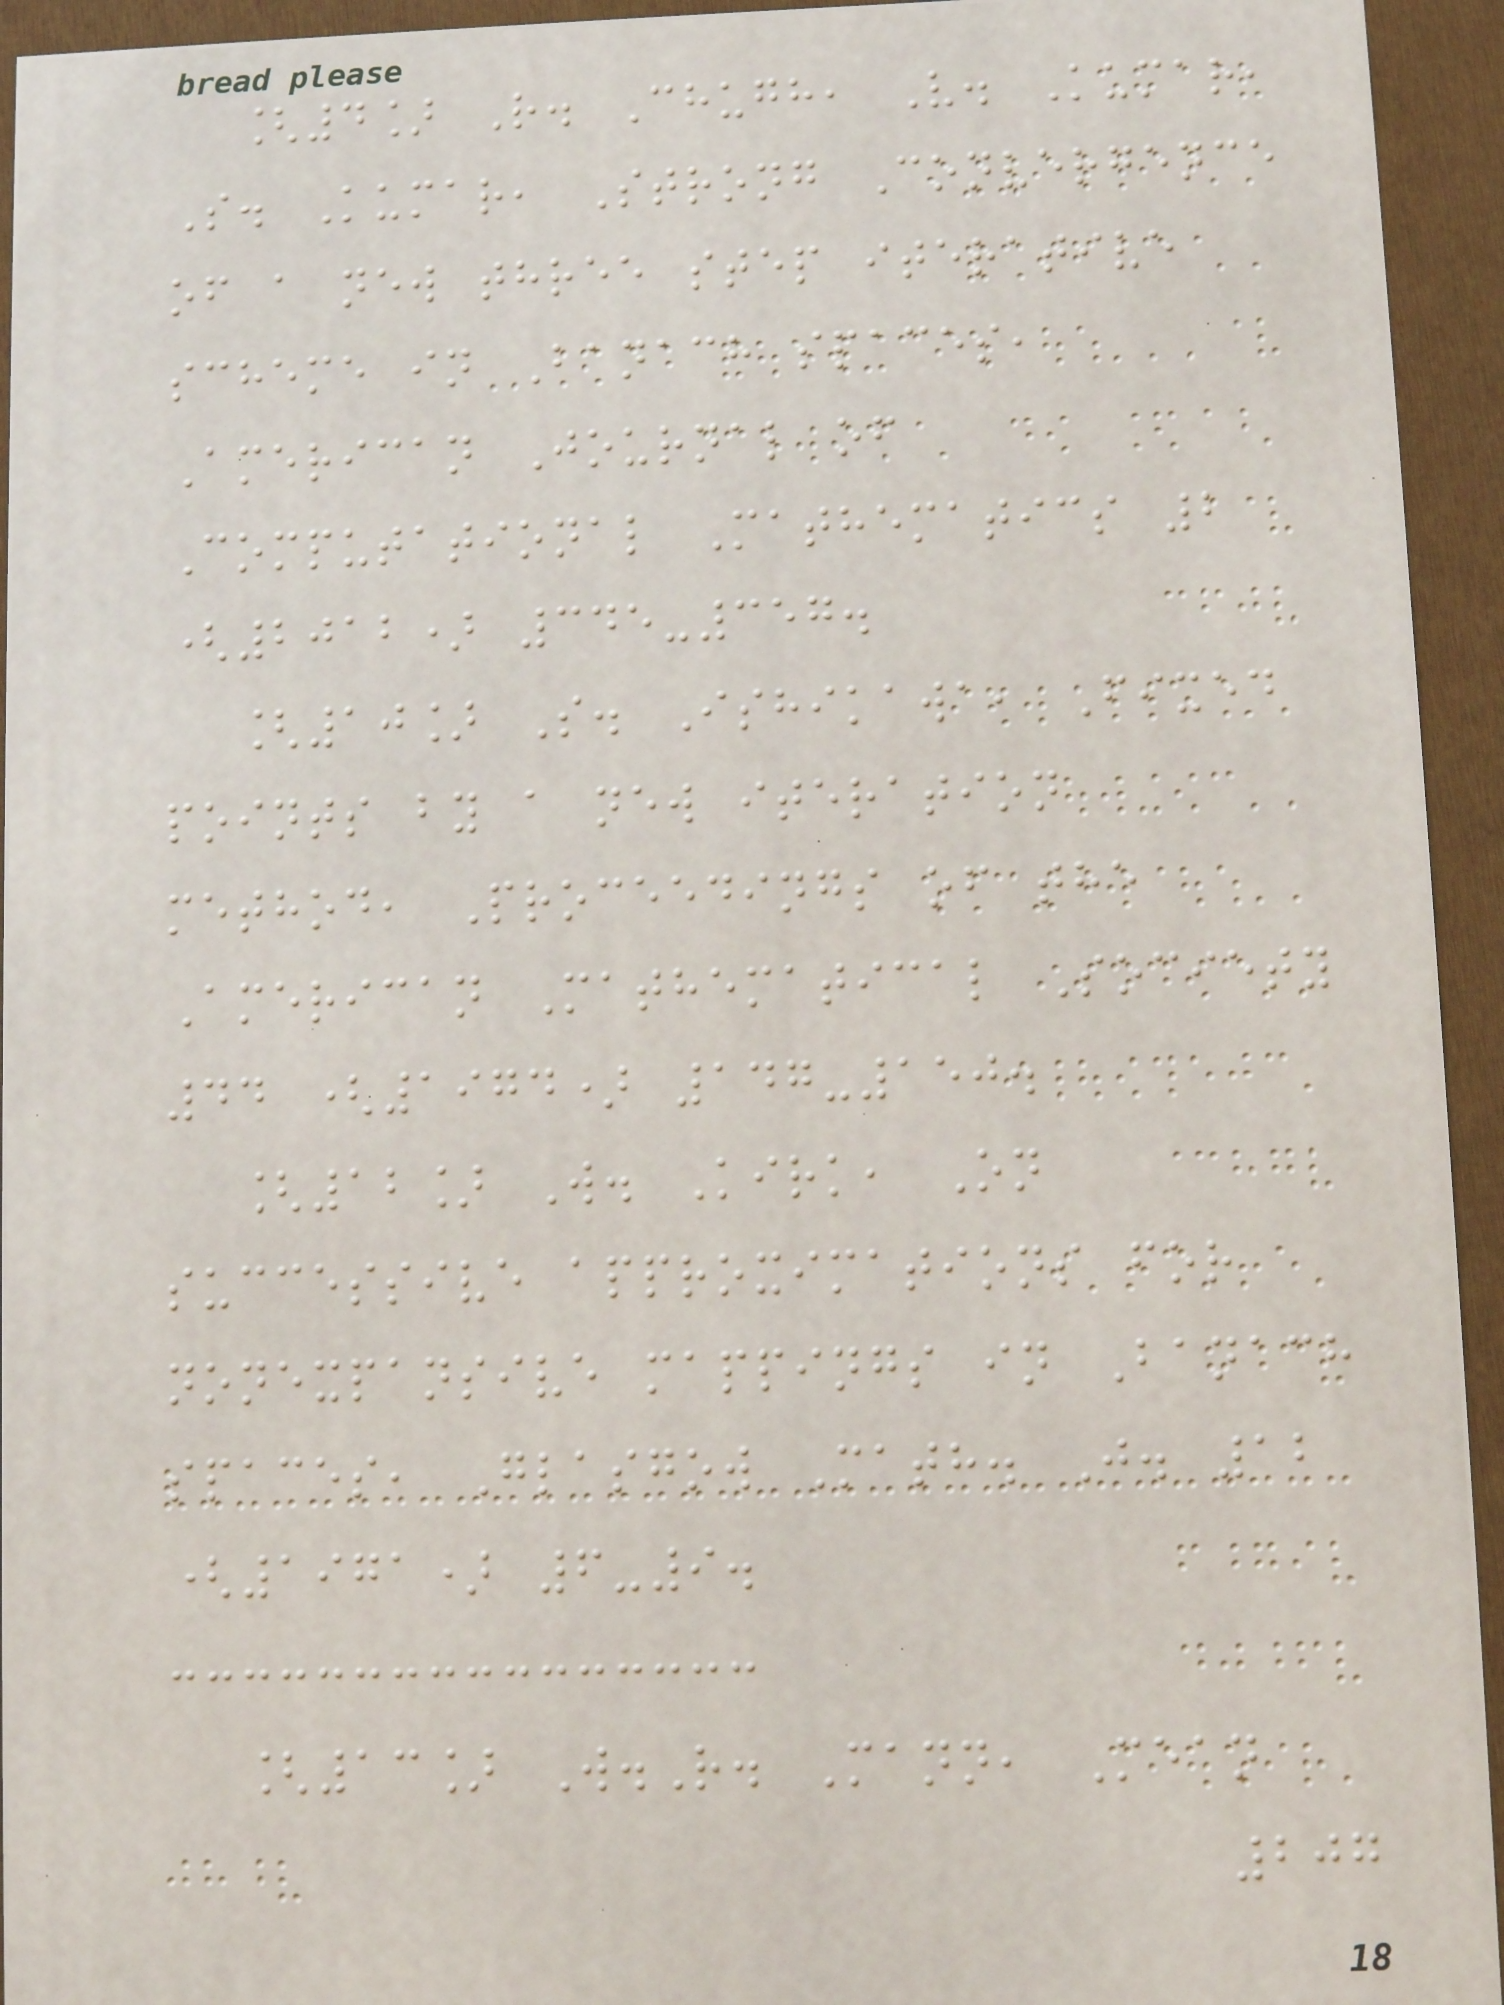[4] R. Chugh, V. Kumar,
S. Kumar, Strong Convergence
of a new three step iterative
scheme in Banach spaces,
American Journal of
Computational Mathematics 2
(2012) 345-357.
[10] S. Ishikawa, Fixed
points by a new iteration
method, Proceedings of the
American Mathematical Society
44 (1974) 147-150.
[12] W. Kirk, On
successive approximations for
nonexpansive mappings in Banach
spaces, Glasgow Math. J. 12
(1971) 6-9.
[13] W.R. Mann, Mean
207
